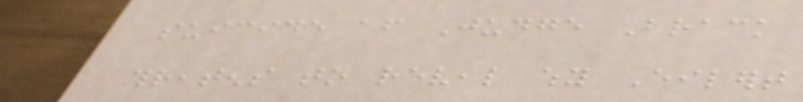suicide after Judge Brack
threatens to reveal why Eilert
